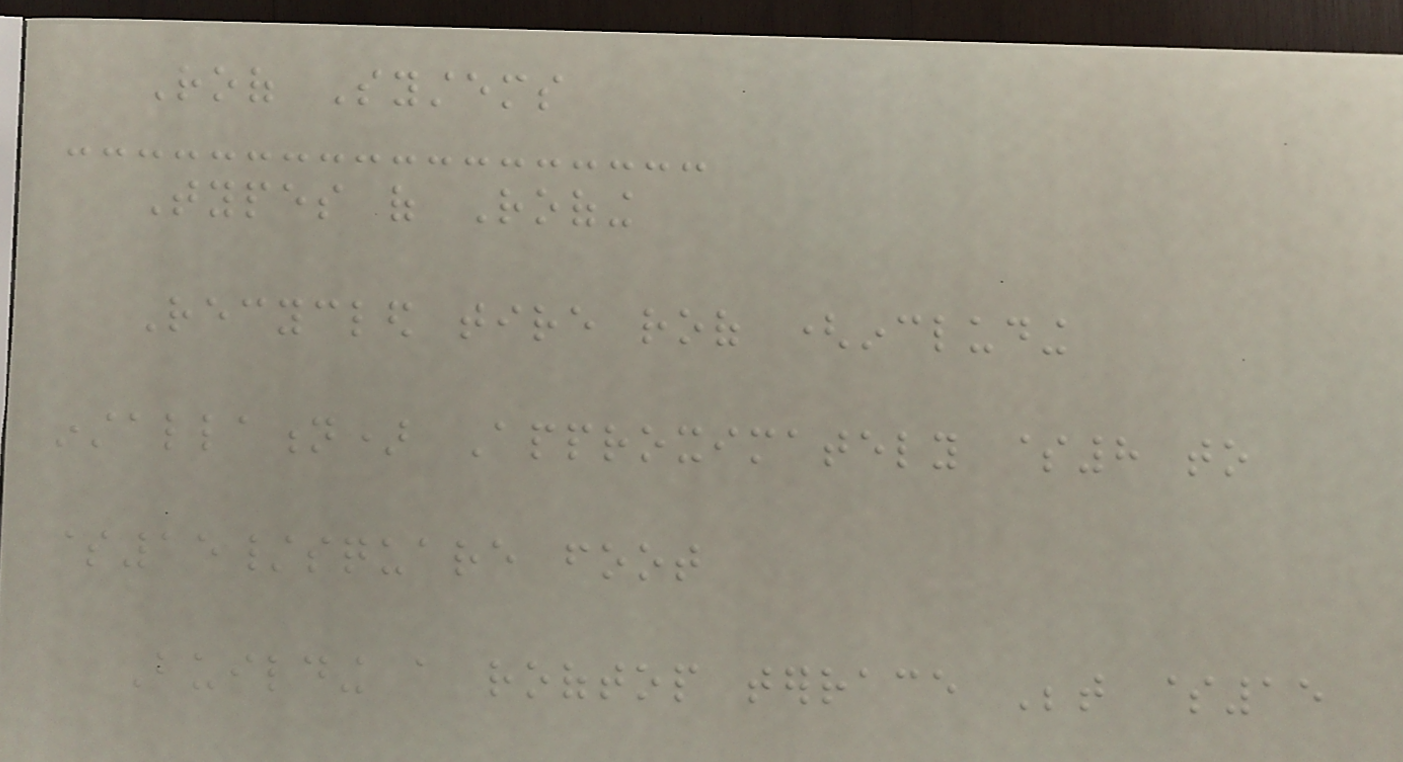Roof Systems
Types of Roofing
Recycled tire roof (including
installation) Approximately $8 to
$15/square foot
Building a rooftop terrace Between $15
